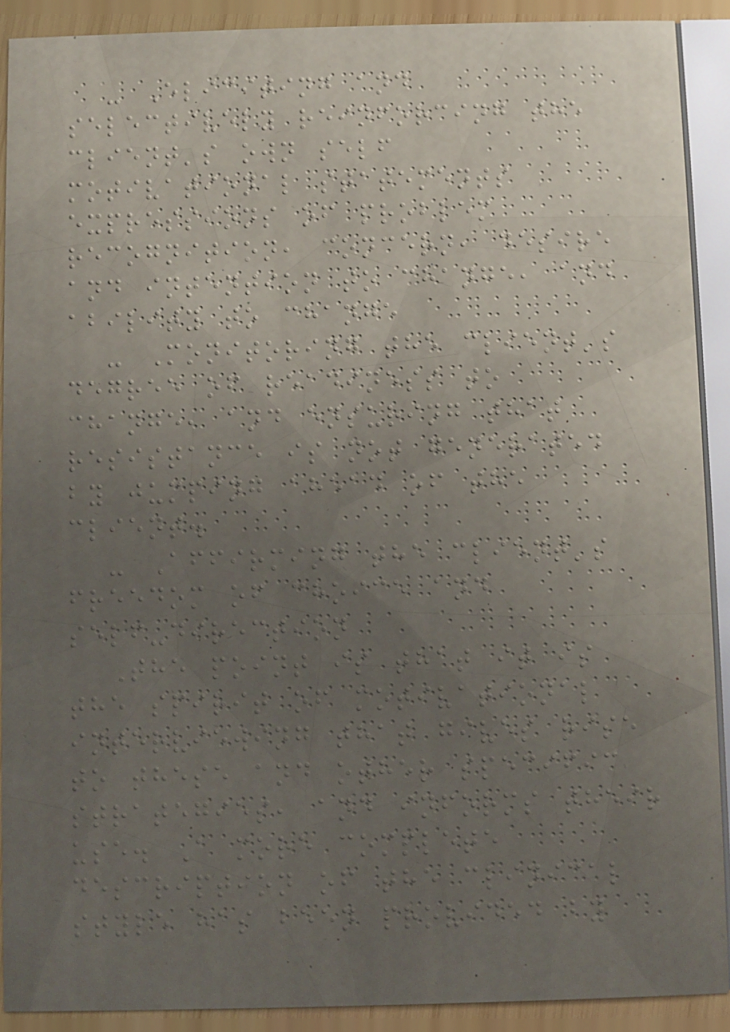- Eliciting and
selectively reinforcing the
client's own self
motivational statements
expressions of problem
recognition, concern, desire
and intention to change, and
ability to change
- Monitoring the client's
degree of readiness to
change, and ensuring that
resistance is not generated
by jumping ahead of the
client.
- Affirming the client's
freedom of choice and
self-direction
The point is that it is
the spirit of motivational
interviewing that gives rise
to these and other specific
strategies, and informs their
use. A more complete
description of the clinical
style has been provided by
